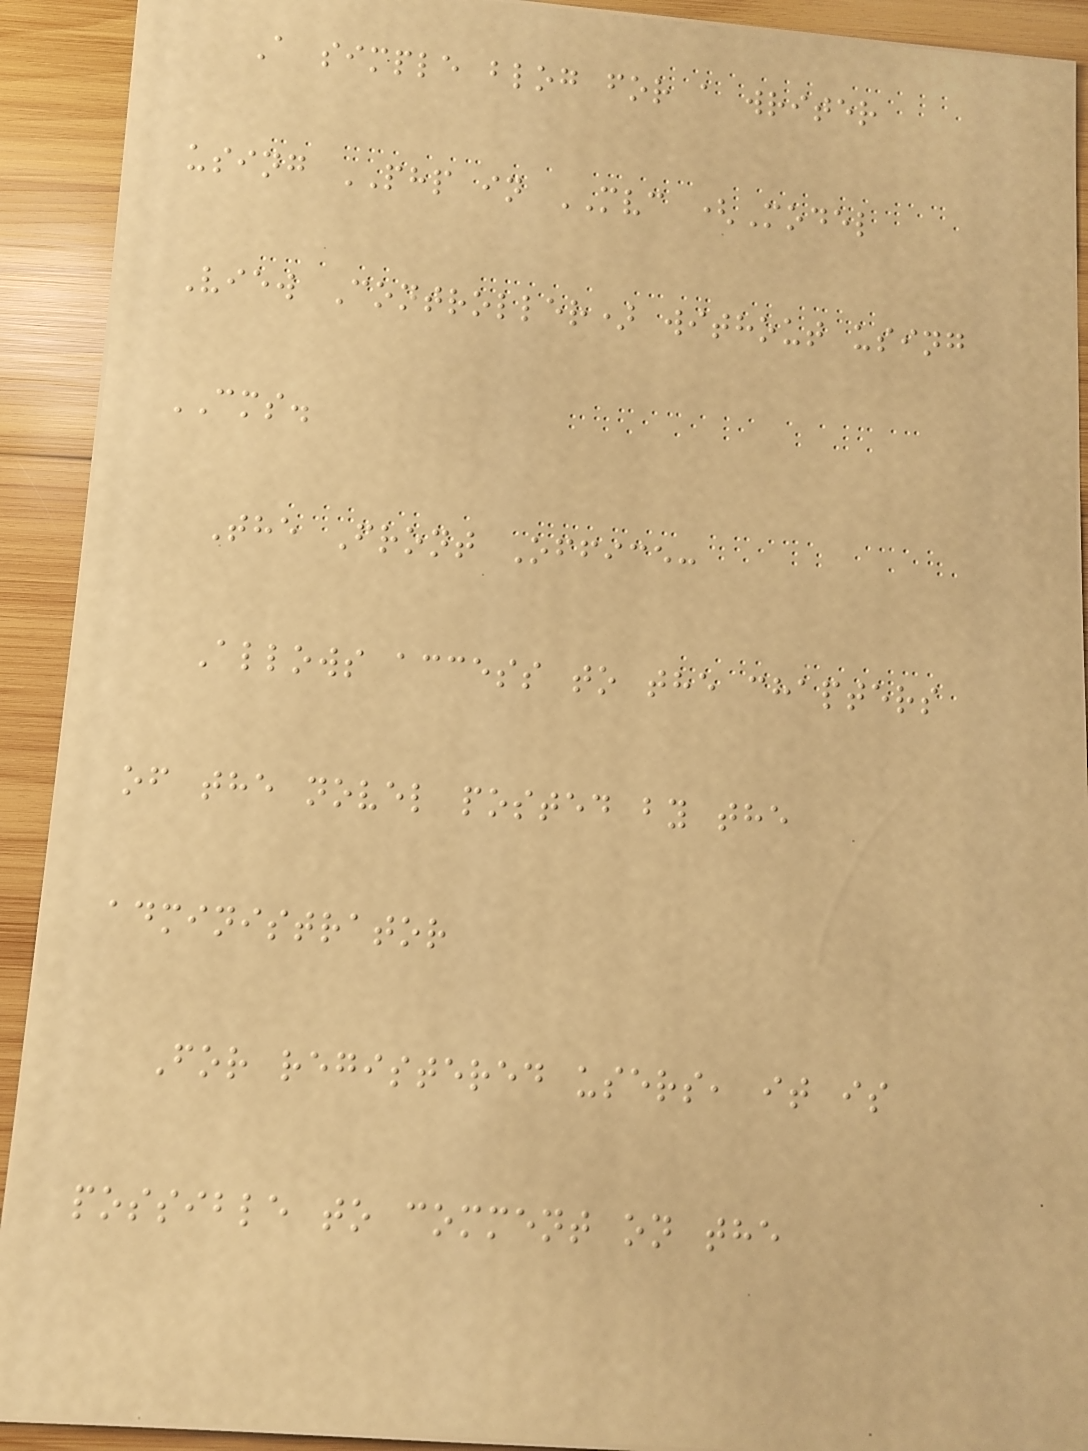A simple blog for a writer
using PHP in MVC (Model
View Controller) without using
CMS.
The Front Office:
Allows access to the chapters
of the novel posted by the
administrator
For registered users, it is
possible to comment on the
